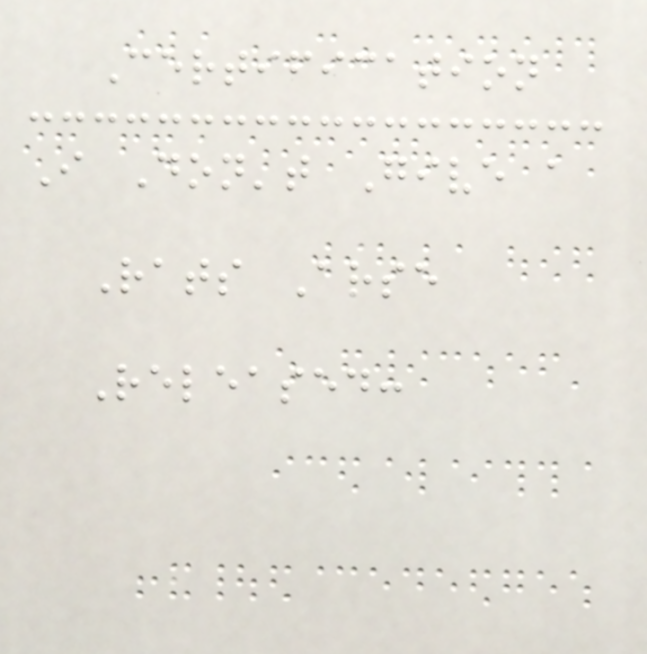Certification
I Don't Give a
Rats Arse
Released:
